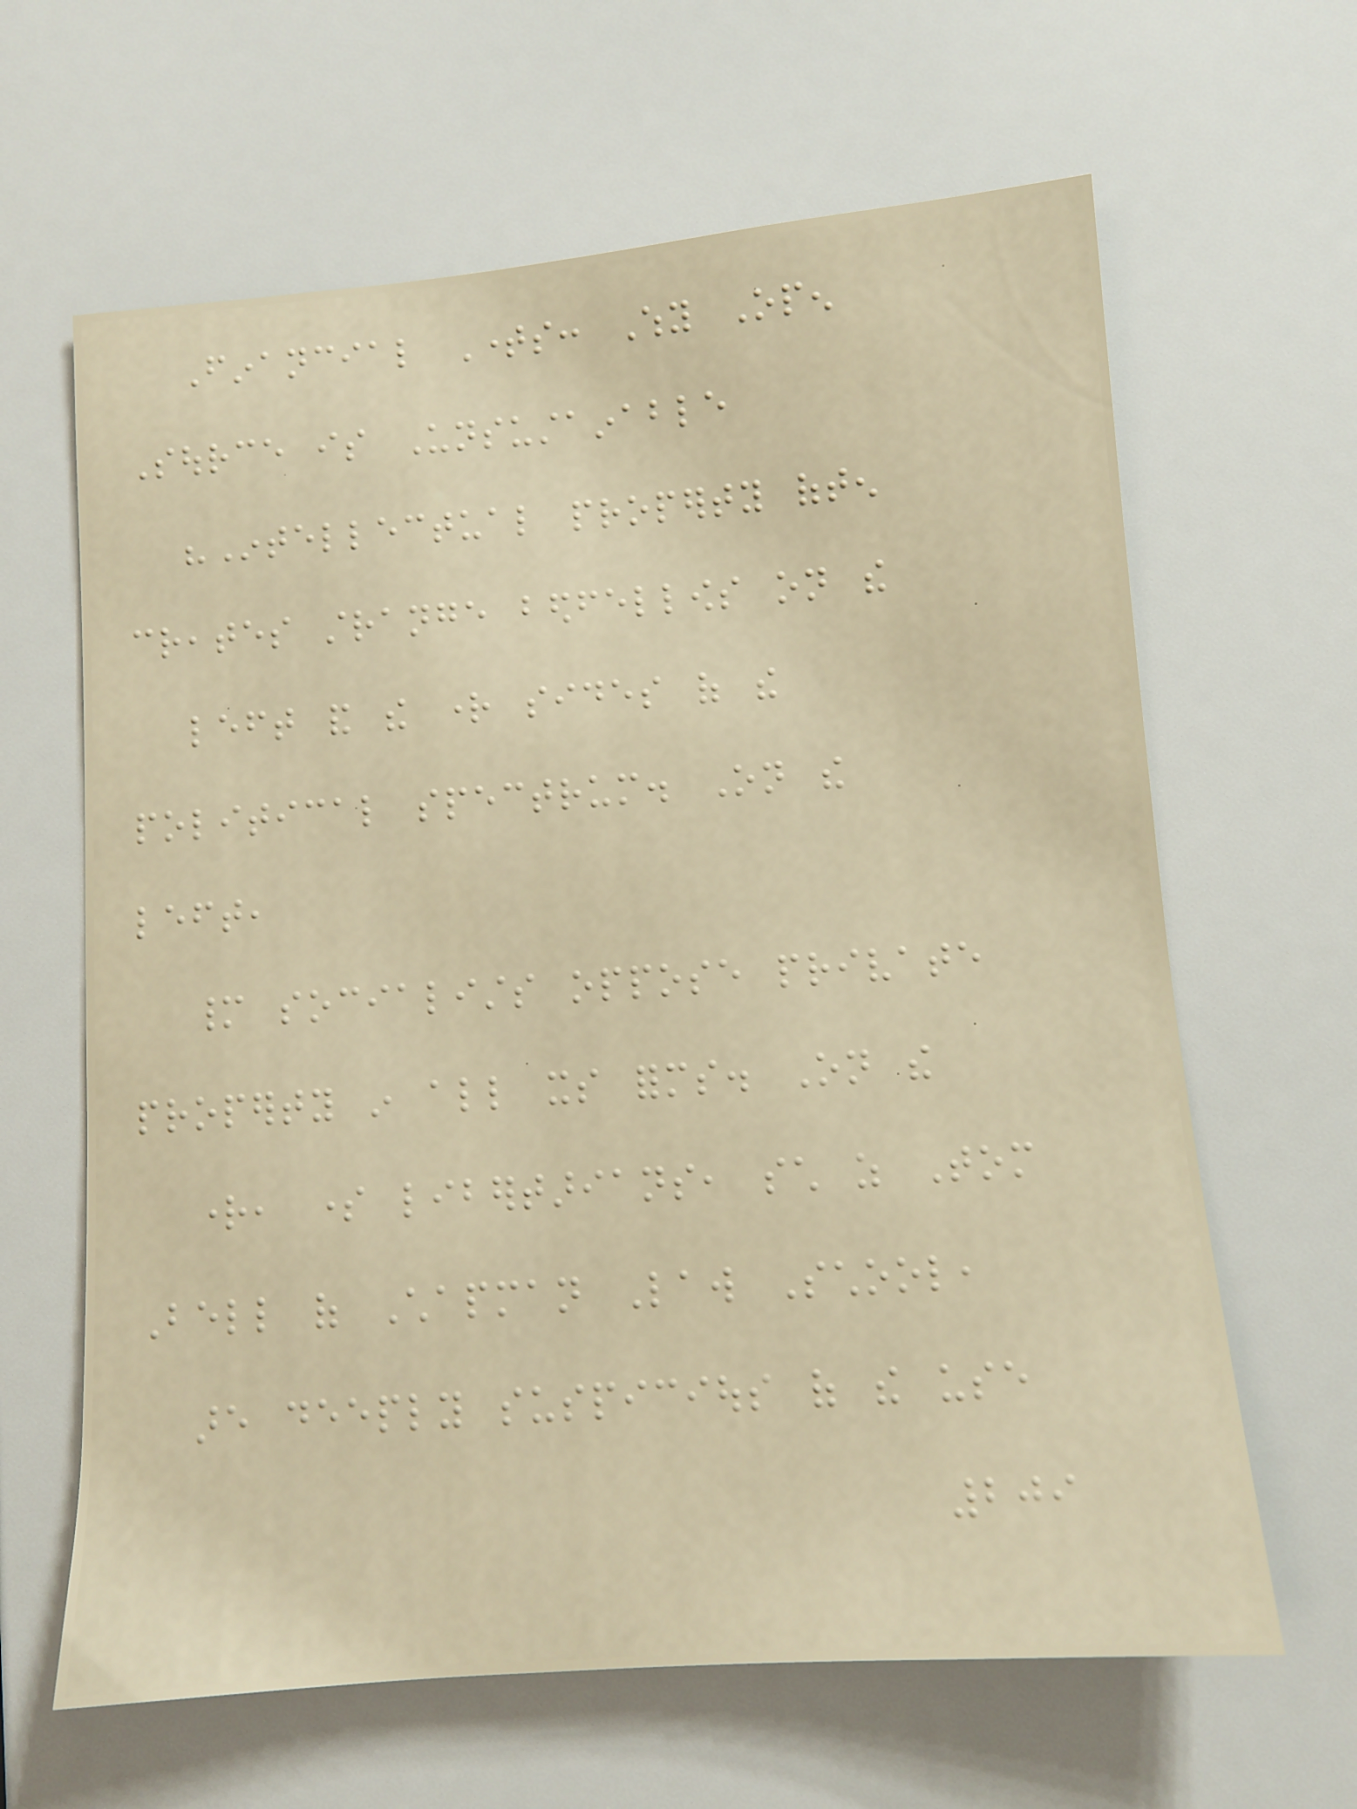Financial Times: Why Open
Source is Unsustainable
"Intellectual property often
creates strange bedfellows on the
left and the right sides of the
political spectrum. On the
left,
many socialists oppose private
property in all its forms. On the
right, some libertarians, such as Tom
Bell of Chapman Law School,
are deeply suspicious of the use
209
